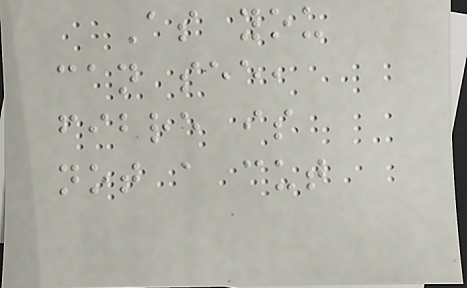As you
can see,
fibre is
not a cut
